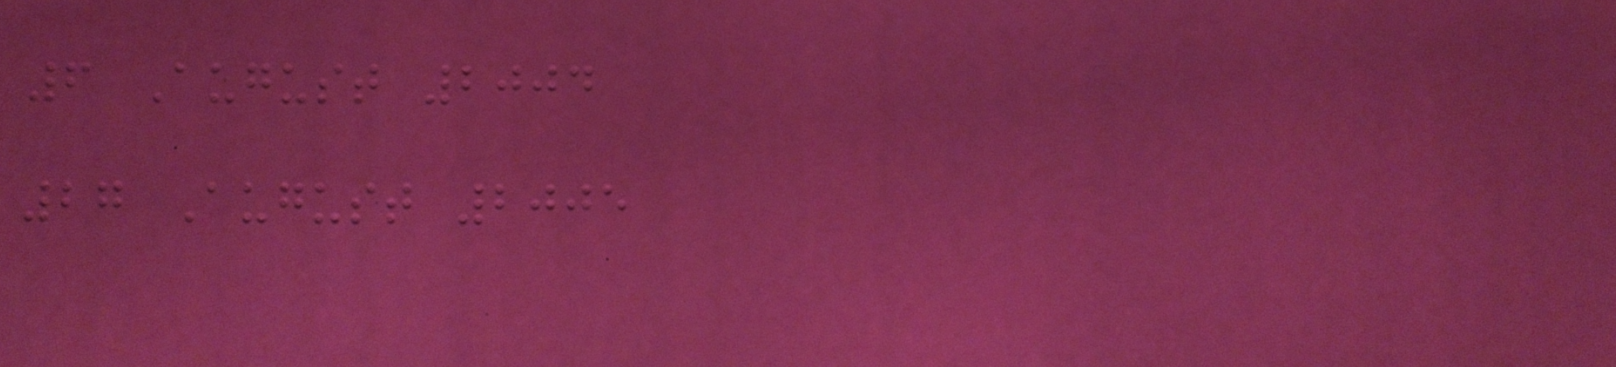6 August 2004
27 August 2005
